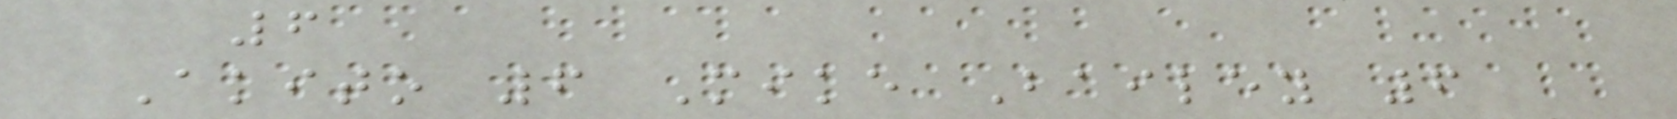6
Akito 6 Mike Bailey 6
